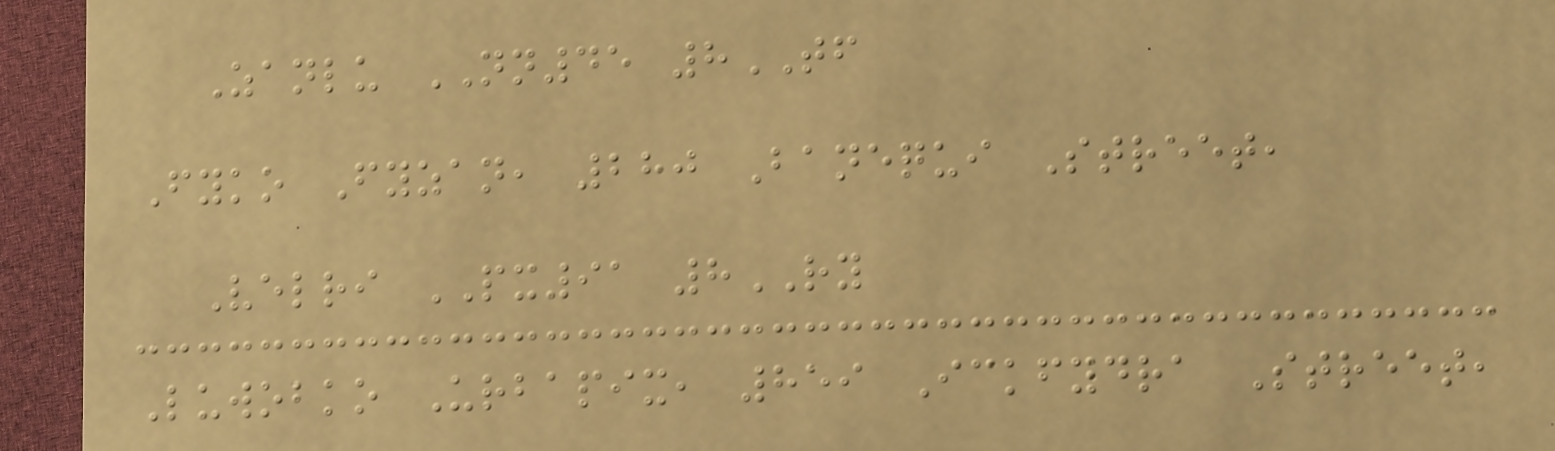Zanlu NN45 8TF
Fyko Fyzan, 280 Banequi Street,
Velri PX91 8RY
Luwobko Urbapix, 859 Ickfydra Street,
